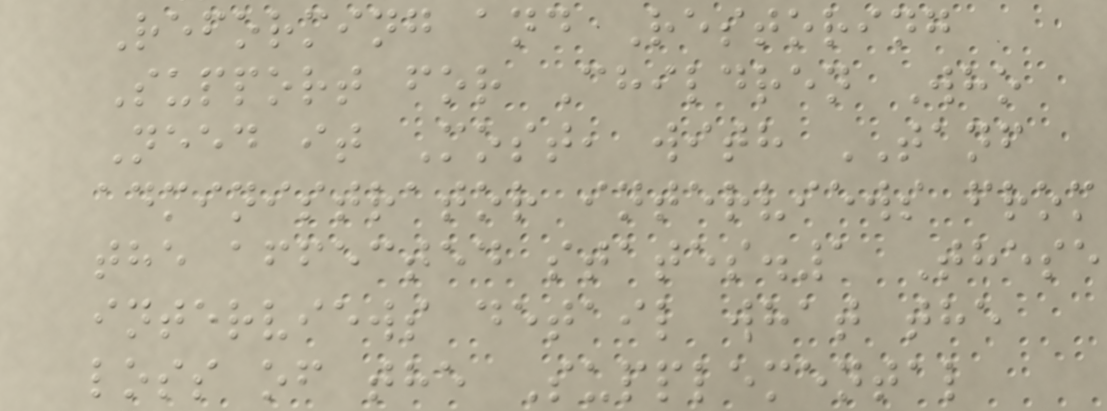Reforming and Restoring
Support for Children Who
Need it Most, with TANF
administrator interviews from
the affected states.1 These
interviews detail what the
loss of the Supplemental
